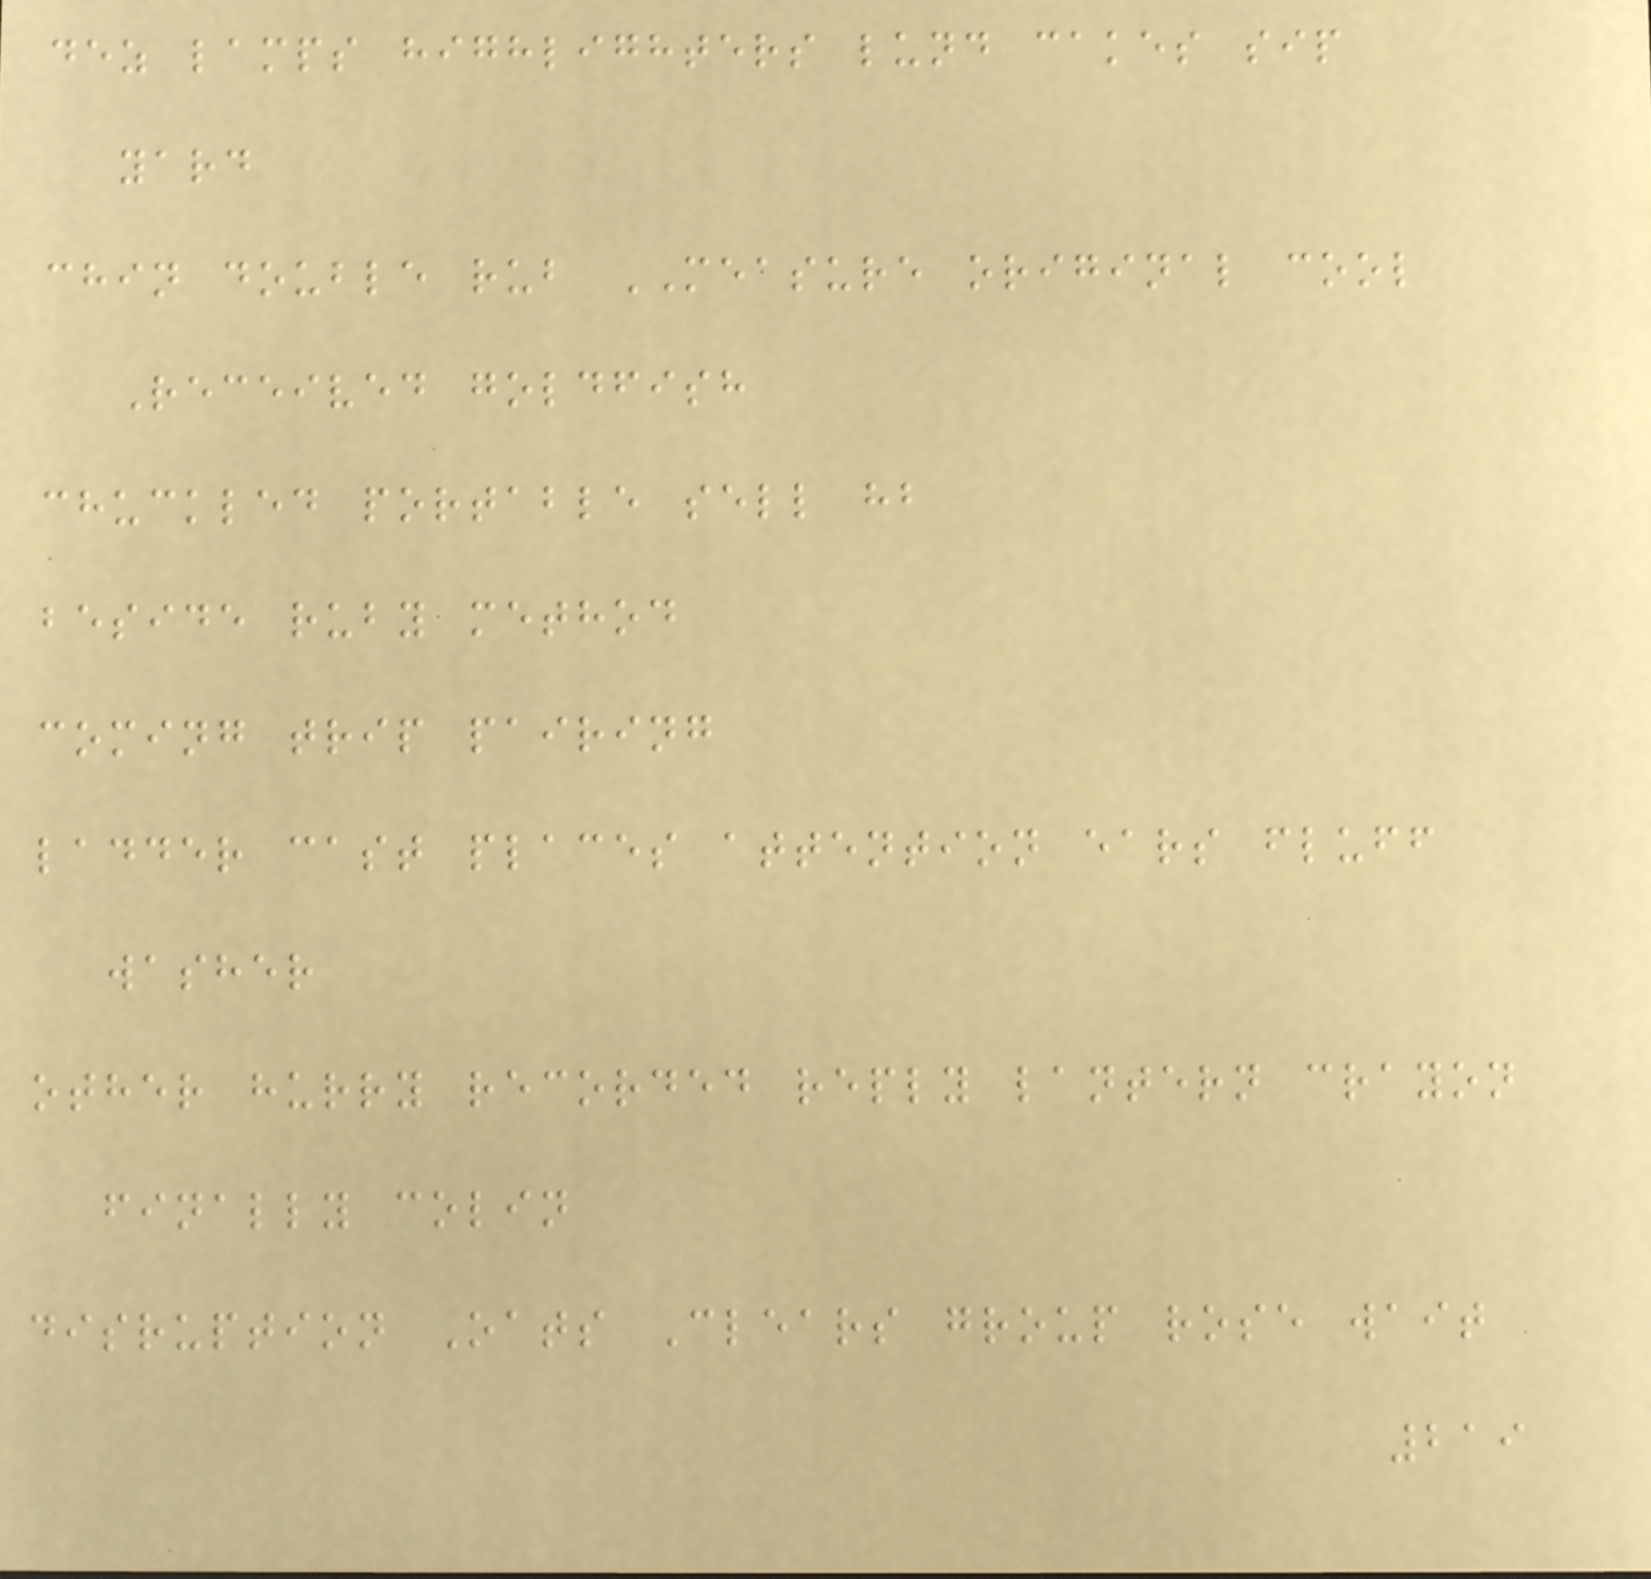dez lamps highlighters lund cakes sip
yard
chin double rub MEASURE original cool
Received goldfish
chuckled portable sell hb
beside ruby method
coming trip pairing
ladder cast places attention ears fluff
washer
other hurry recorded reply lantern crayon
finally colin
disruption Oats Clears group rose wait
219
